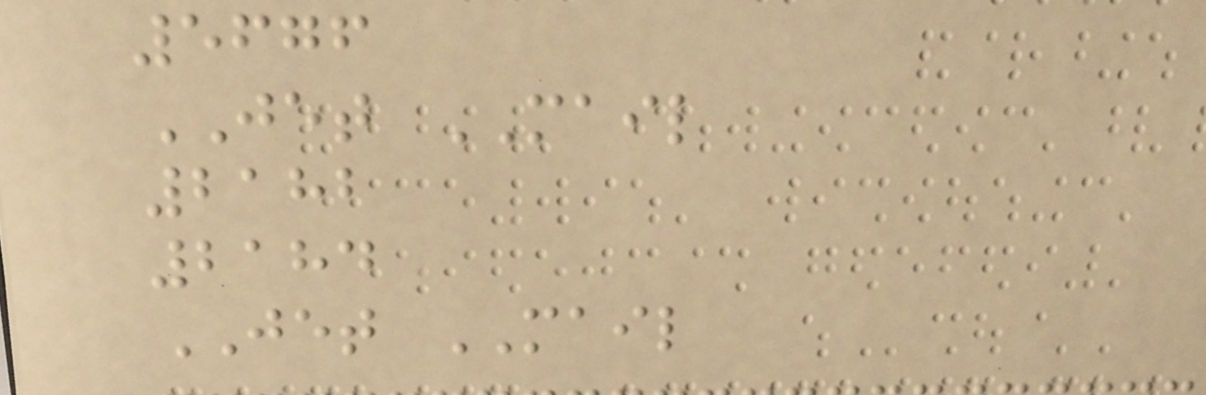5676
JET MAIL
2182
2184
JET MAIL
